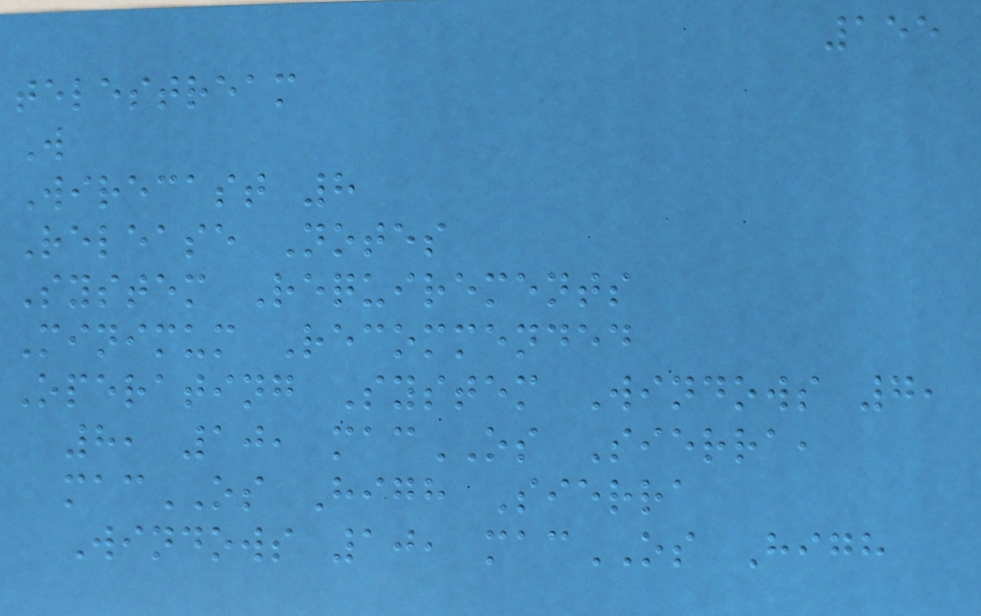155
telestream
W
Wirecast 8
Release Notes
System Requirements
Minimum Recommended
Operating System Windows 7,
8, 10, macOS Sierra,
macOS High Sierra
Windows 10, macOS High
